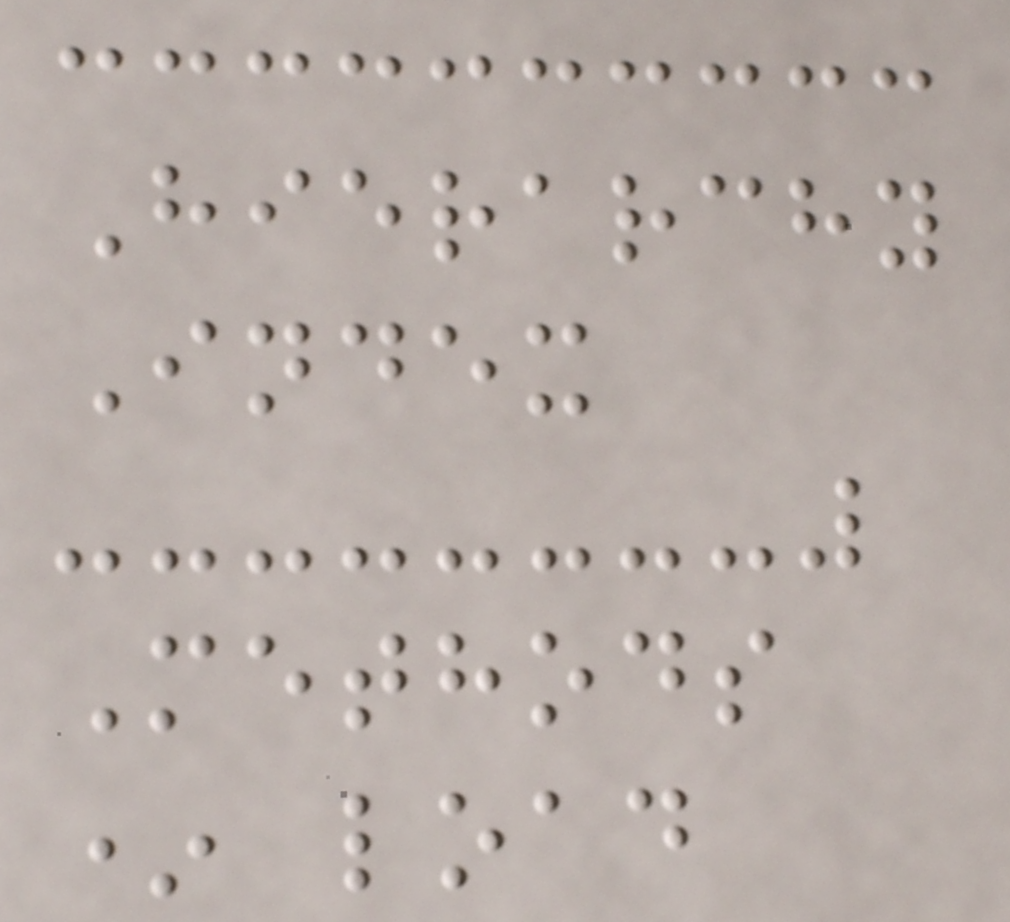Hierarchy
Index
Methods
* load
